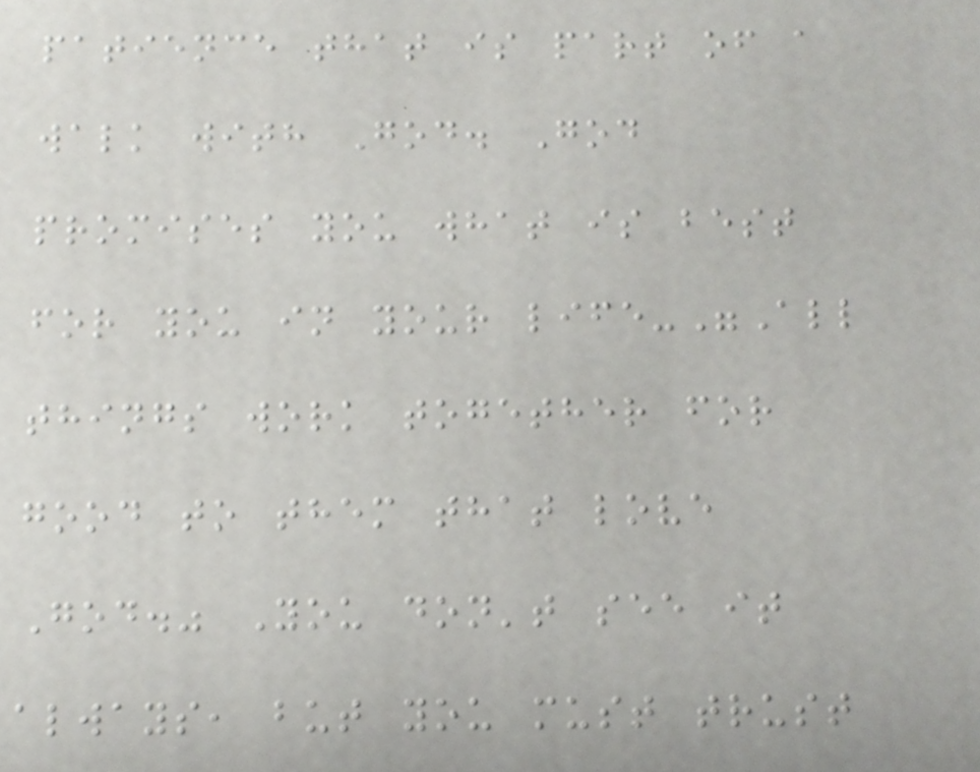patience that is part of a
walk with God. God
promises you what is best
for you in your life-"All
things work together for
good to them that love
God." You don't see it
always, but you must trust
